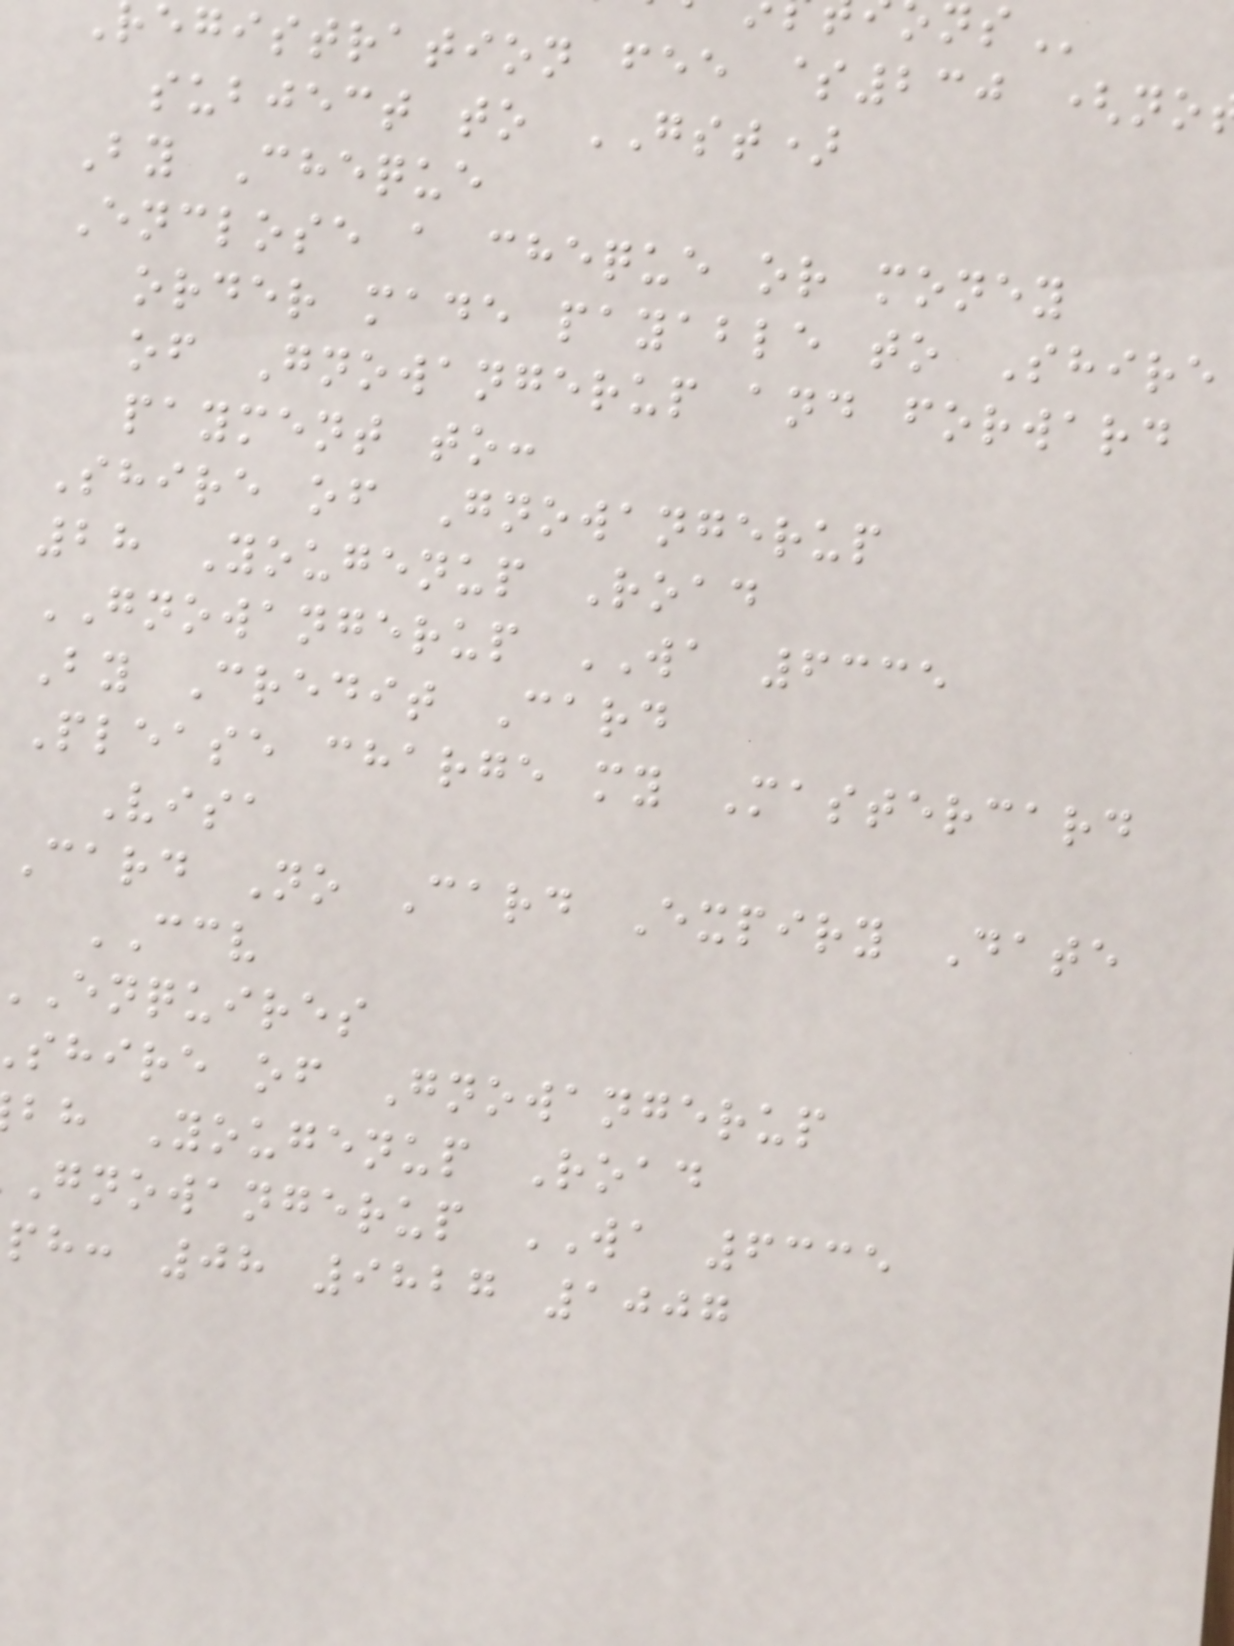registration fee $230 (no
subject to GST)
By Cheque
Enclose a cheque or money
order made payable to Shire
of Gnowangerup and forward
payment to:
Shire of Gnowangerup
28 Yougenup Road
GNOWANGERUP WA 6335
By Credit Card
Please charge my Mastercard
Visa
Card No Card Expiry Date
CCV
enquires
shire of Gnowangerup
bh Yougenup Road
gnowangerup WA 6335
ph: 08 9827 1007
